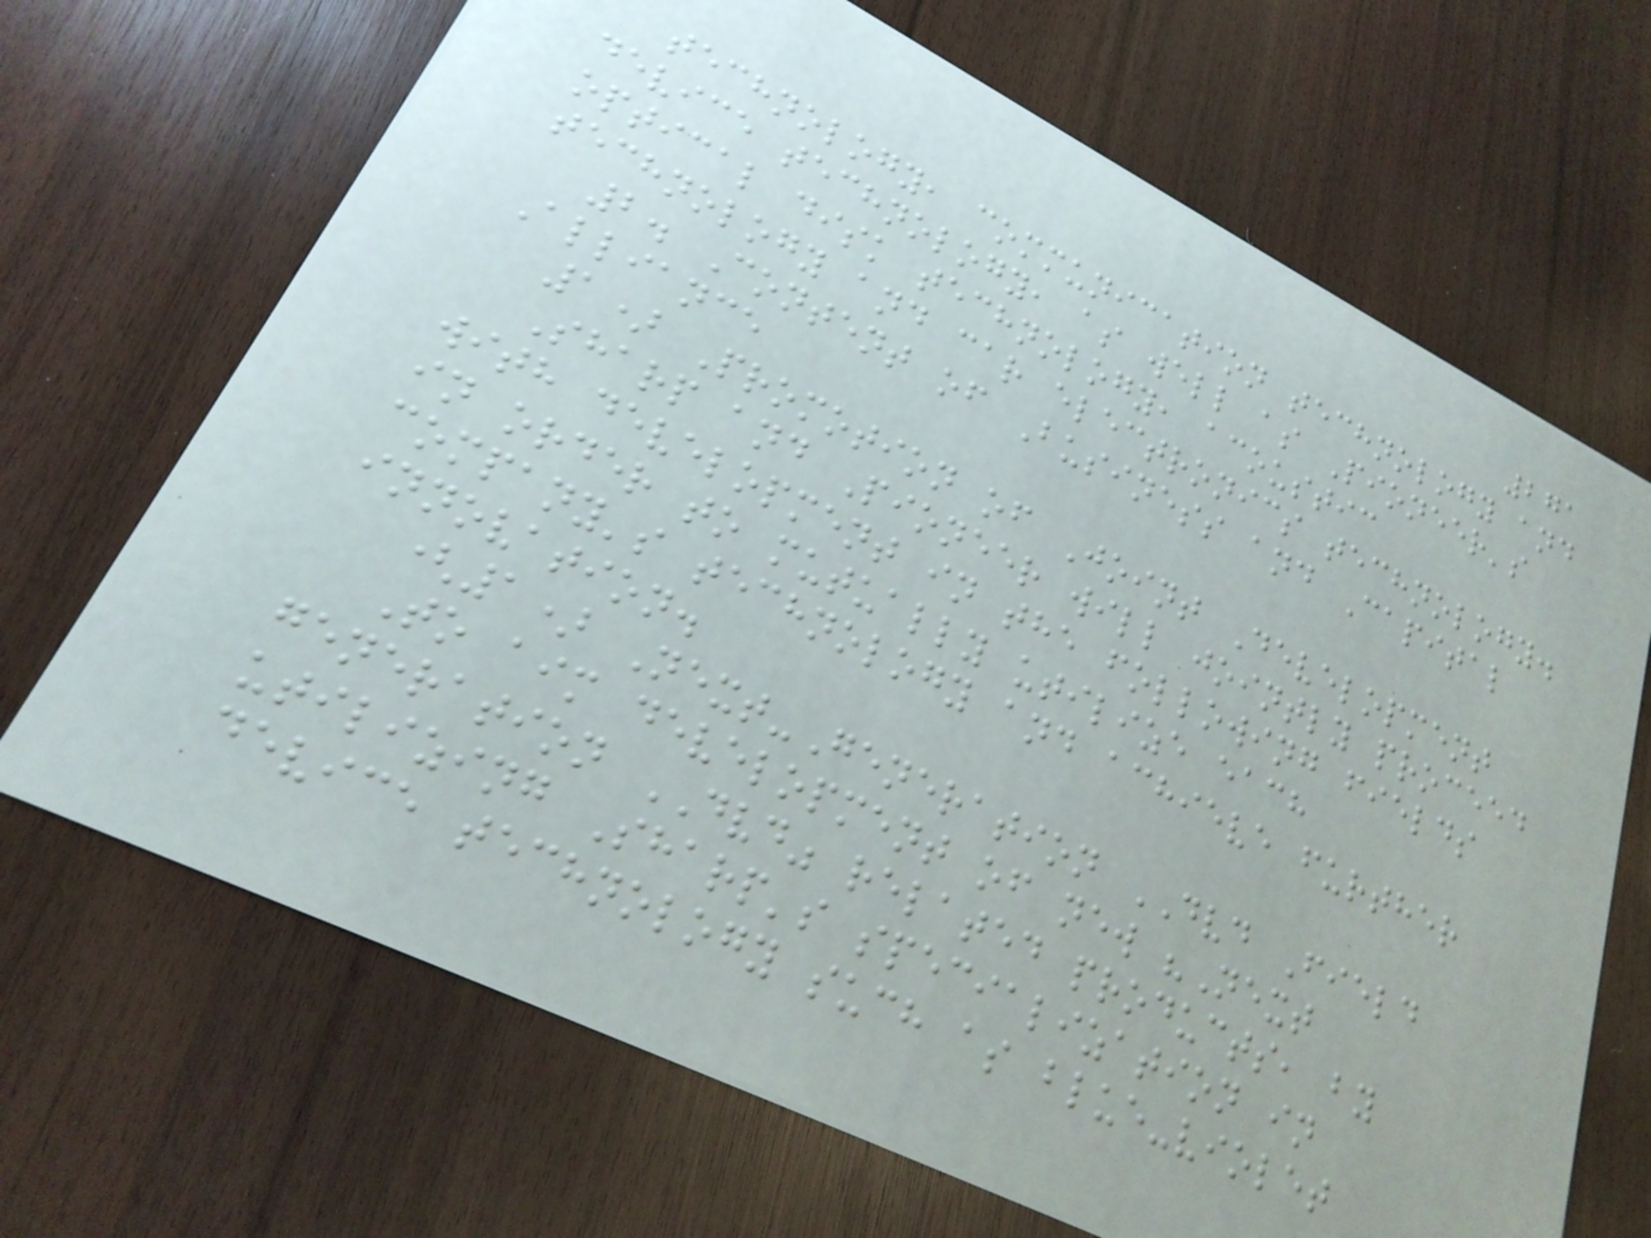271
technology, communication technology and
device technology, as well as Pioneer's
optical disk technology, acoustic
technology and car electronics technology.
2. Content of Business and Capital
Alliance
1) Promotion of Joint Development
Sharp and Pioneer will jointly proceed
with development in the following fields
in order to mutually utilize each
company's technology and achieve further
innovation.
(1) Next-Generation DVD Field
To aim development of new "Next
generation DVD" related products, by
utilizing Sharp's specialization in
device technology such as blue-violet
